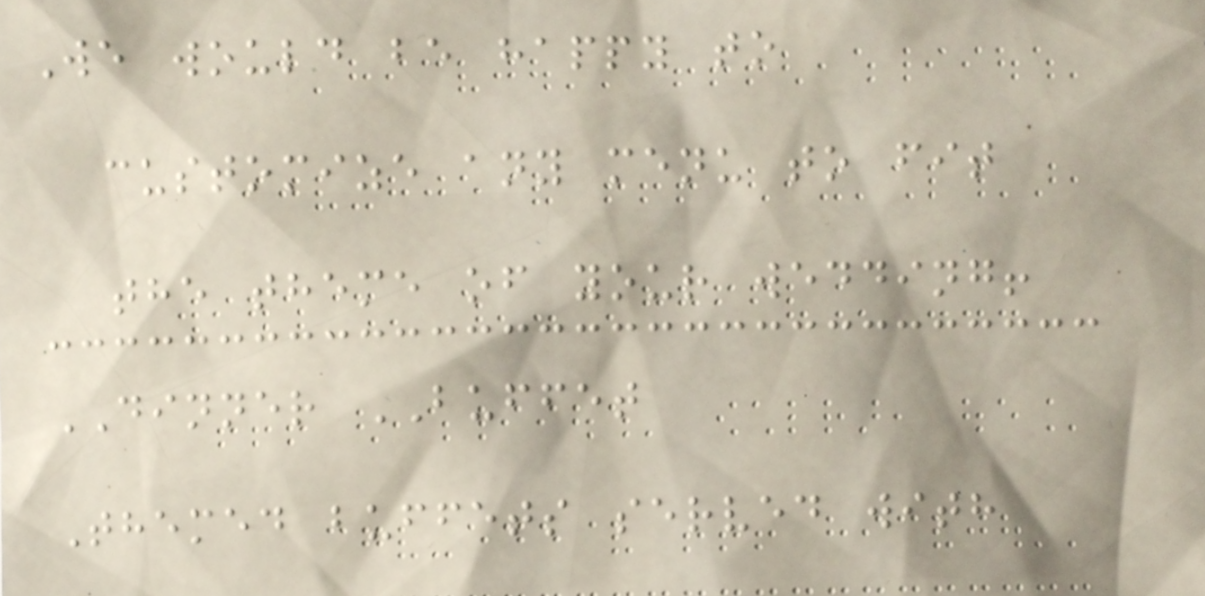We would be happy to
customize any menu to fit
the theme of your wedding!
DINNER BUFFET
Themed buffets served with
